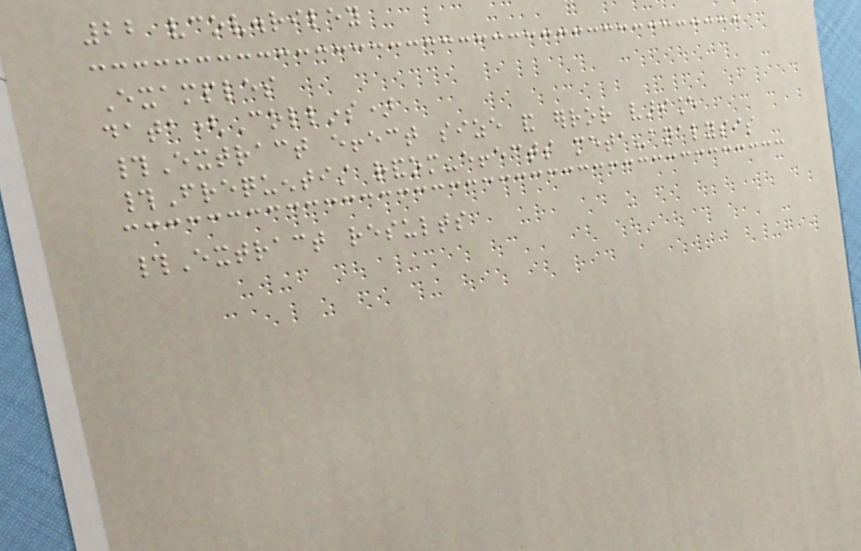22 vcov.riley
Examples
data(Collins)
#Extract effect size and error variance
#Frequentist random-effects meta-analysis
#Extract results
